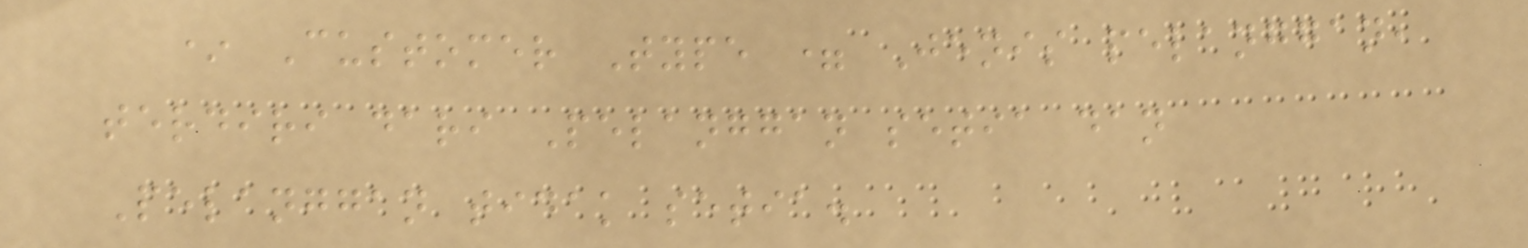* Customer Type = Jenis pelanggan,
terdiri dari Pelanggan setia dan
Pelanggan tidak setia.
